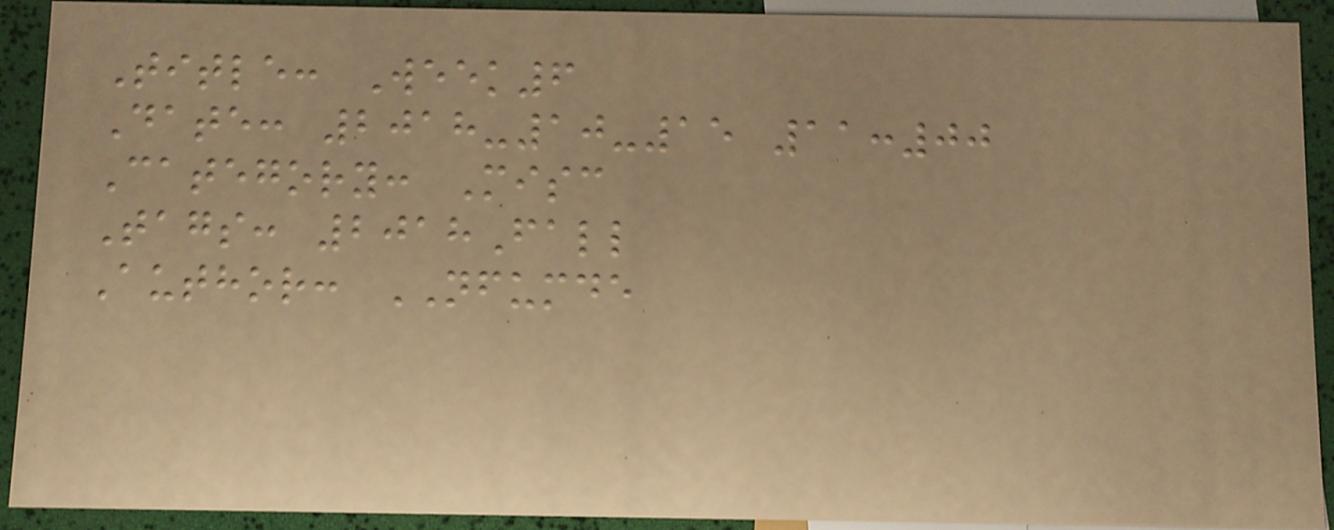Title: Week6
Date: 2018-10-15 11:00
Category: Misc
Tags: 2018Fall
Author: NFUMDE
